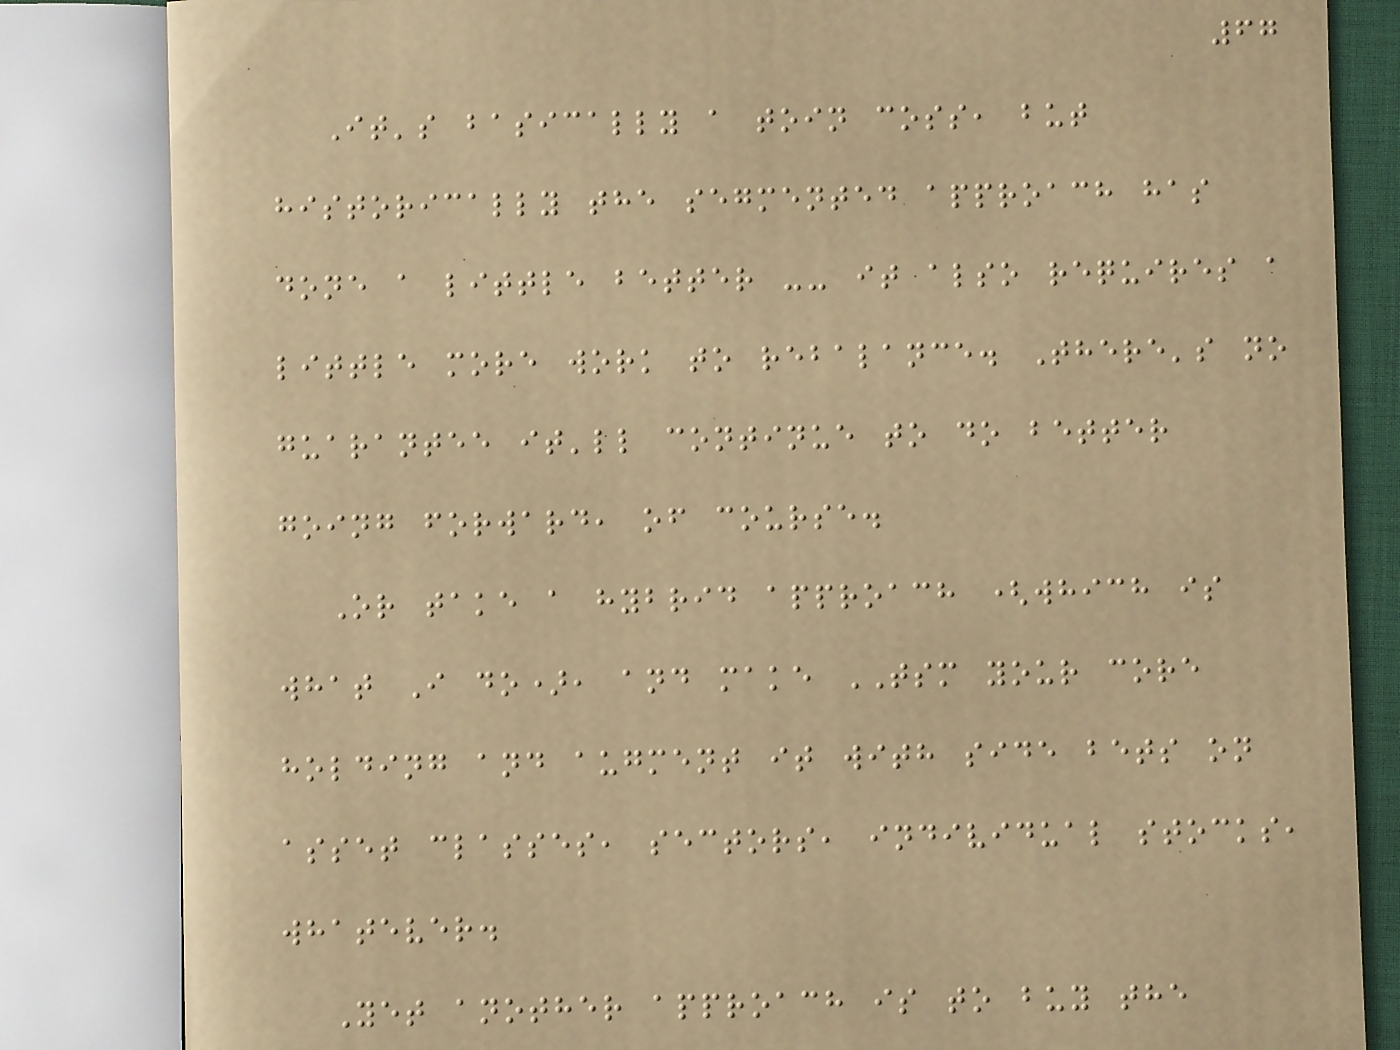67
It's basically a toin coss, but
historically the segmented approach has
done a little better -- it also requires a
little more work to rebalance. There's no
guarantee it'll continue to do better
going forward, of course.
Or take a hybrid approach (which is
what I do), and make TSM your core
holding and augment it with side bets on
asset classes, sectors, individual stocks,
whatever.
Yet another approach is to buy the
